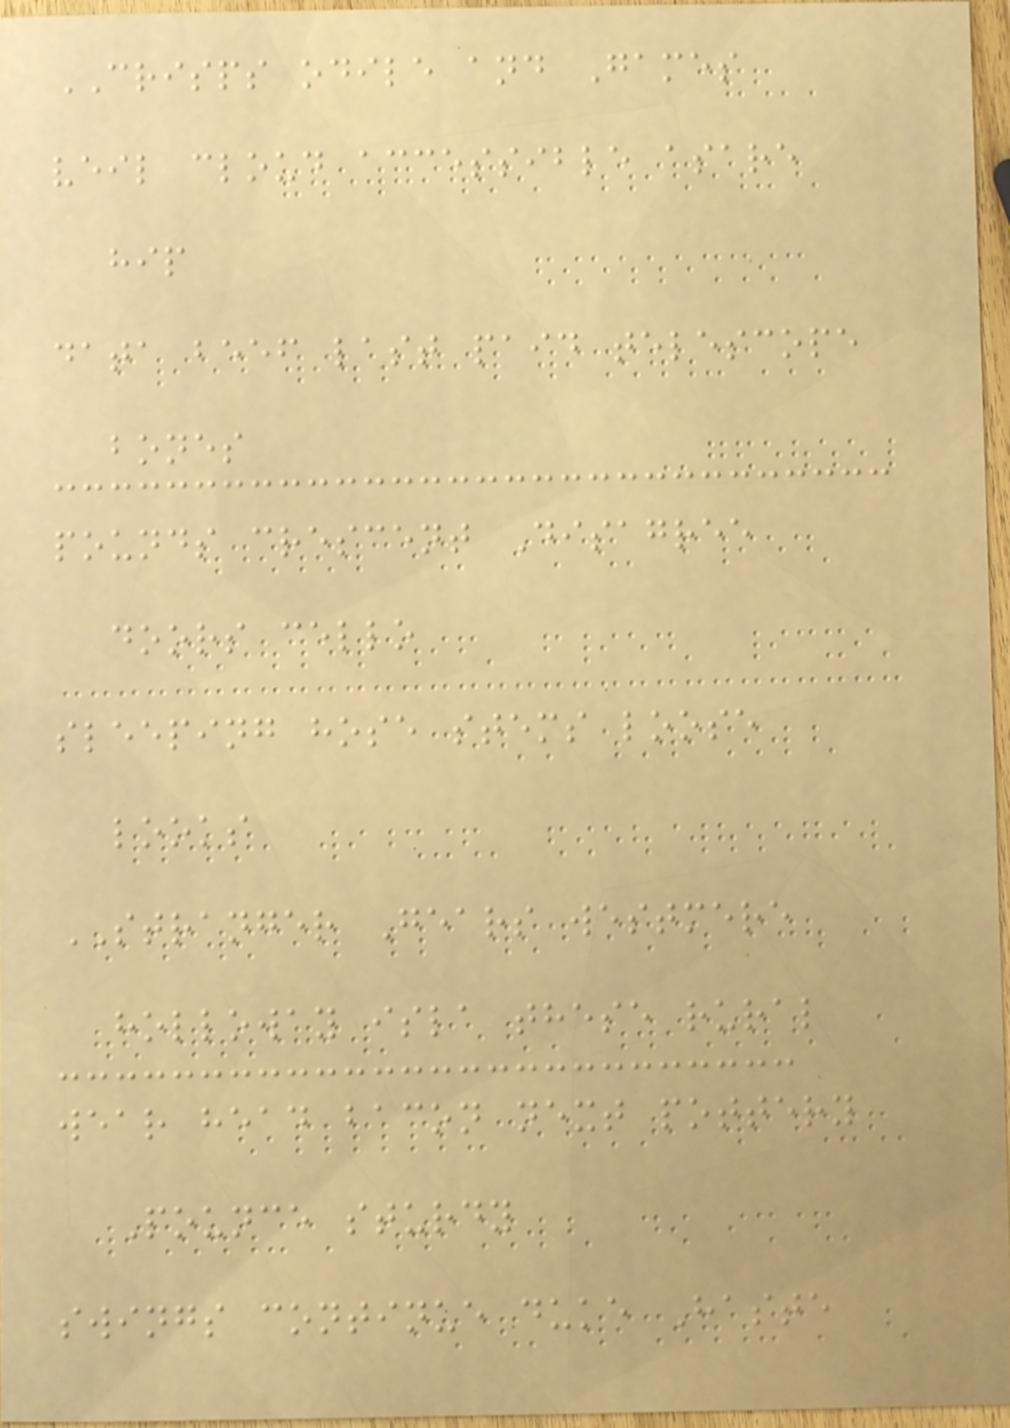CRISPS odile and Games
veil cloud accessible asare
hip
data beef last paid telescope
bones
pounds crescent Disagree
doors cello
sleeping hose stems loose
looks
STRANGER Gears westmere
holloway isla these rural
wear head bacon next pottery
Pounce sturdy
swings continue duke Haste
